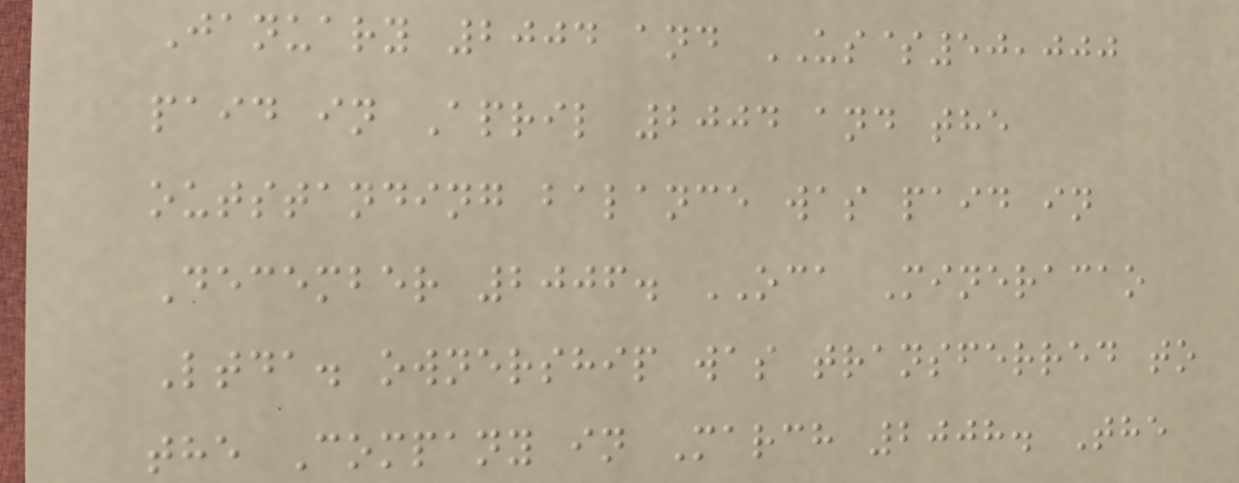January 2004 and US$50,000
paid in April 2004 and the
outstanding balance was paid in
December 2006. OCA Mineracao
Ltda. ownership was transferred to
the Company in March 2008. The
